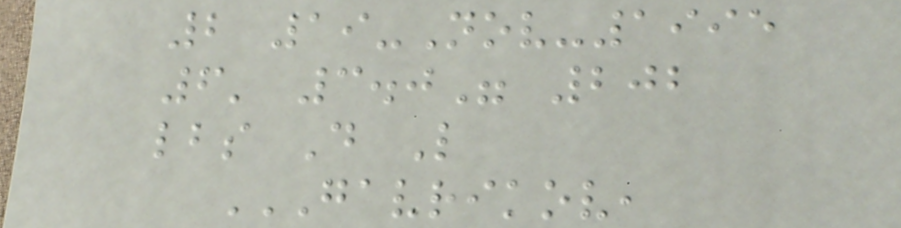2 19-Nov-1995
6' 3.0" 202
lbs D L
GAVRIKOV,
